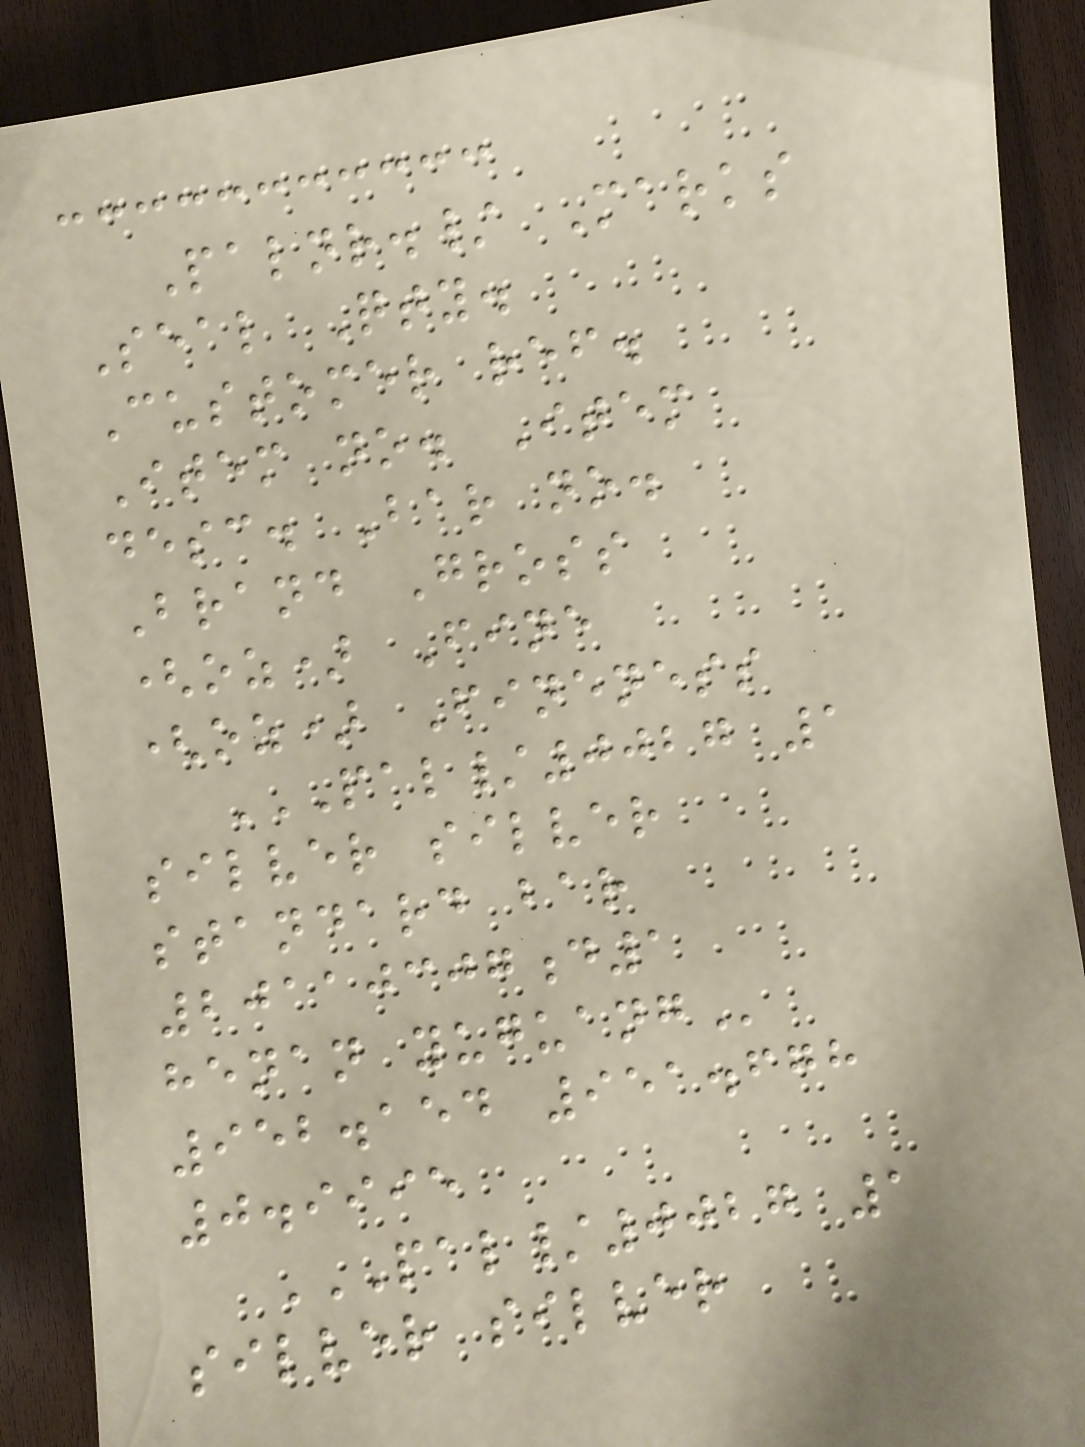Palnr./ Marks
Seal Qty.
Customer ref.
Item no. Item
desc. Bar no.
Brand Gross
(oz) Fine
(oz) Fineness
PAL/0027 1
SILVER SILVER
STANDARD BAR
20110307D1
HENAN YUGUANG
952.154 951.678
0.9995
PAL/0027 1
SILVER SILVER
